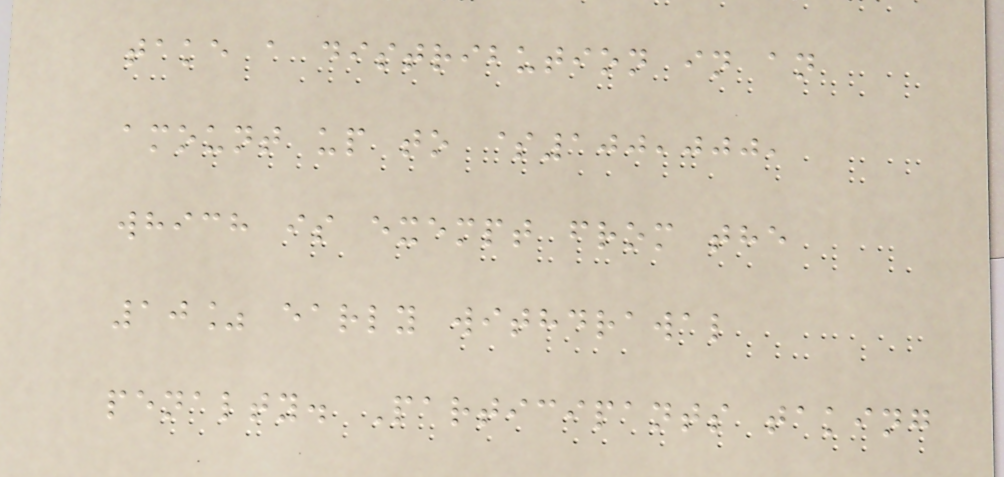take a distribution in an
amount up to $100,000,
which is exempt from the
10% early withdrawal
penalty. Participants taking
